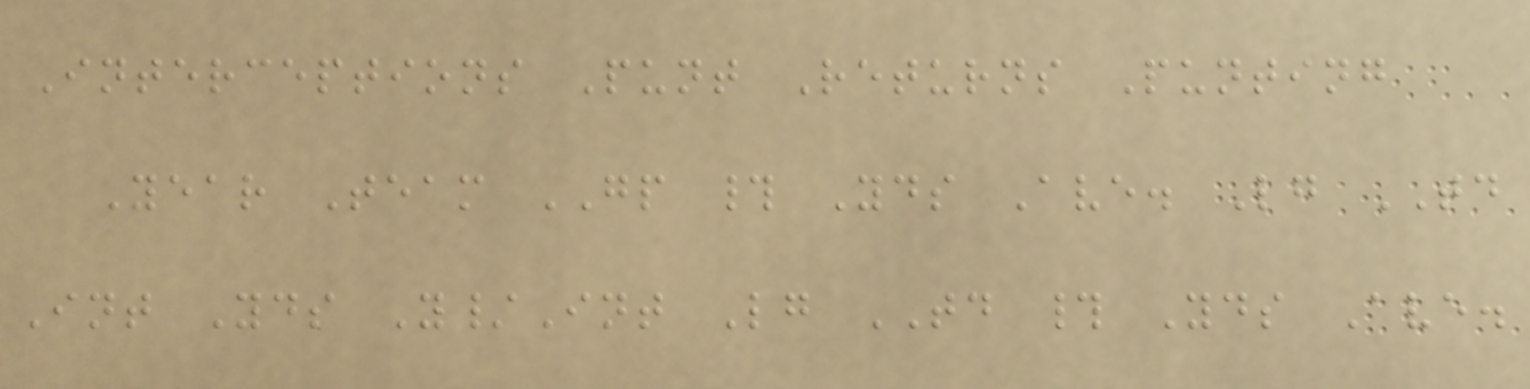Interceptions Punt Returns Punting
Year Team GP # Yds Ave. Lg TD
Int Yds Y/Int Lg TD # Yds Ave.
